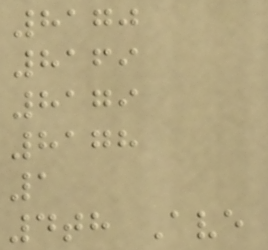8170
8169
8179
8178
1
4th Ave
